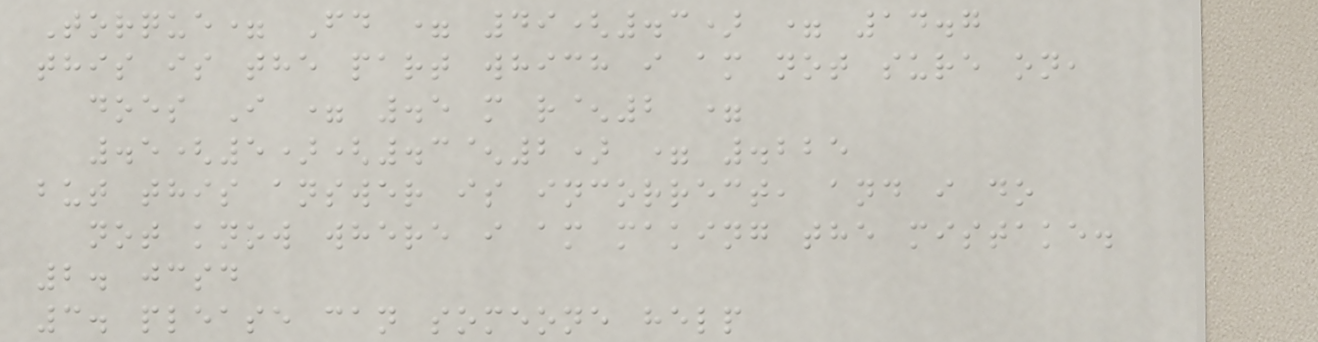Torque= Fd = 49(.3) = 14.7
this is the part which i am not sure on,
does I = .5 m r^2 =
.5(5)(.3^2) = .225
but this answer is incorrect, and i do
not know where i am making the mistake.
2. jcsd
3. please can someone help
